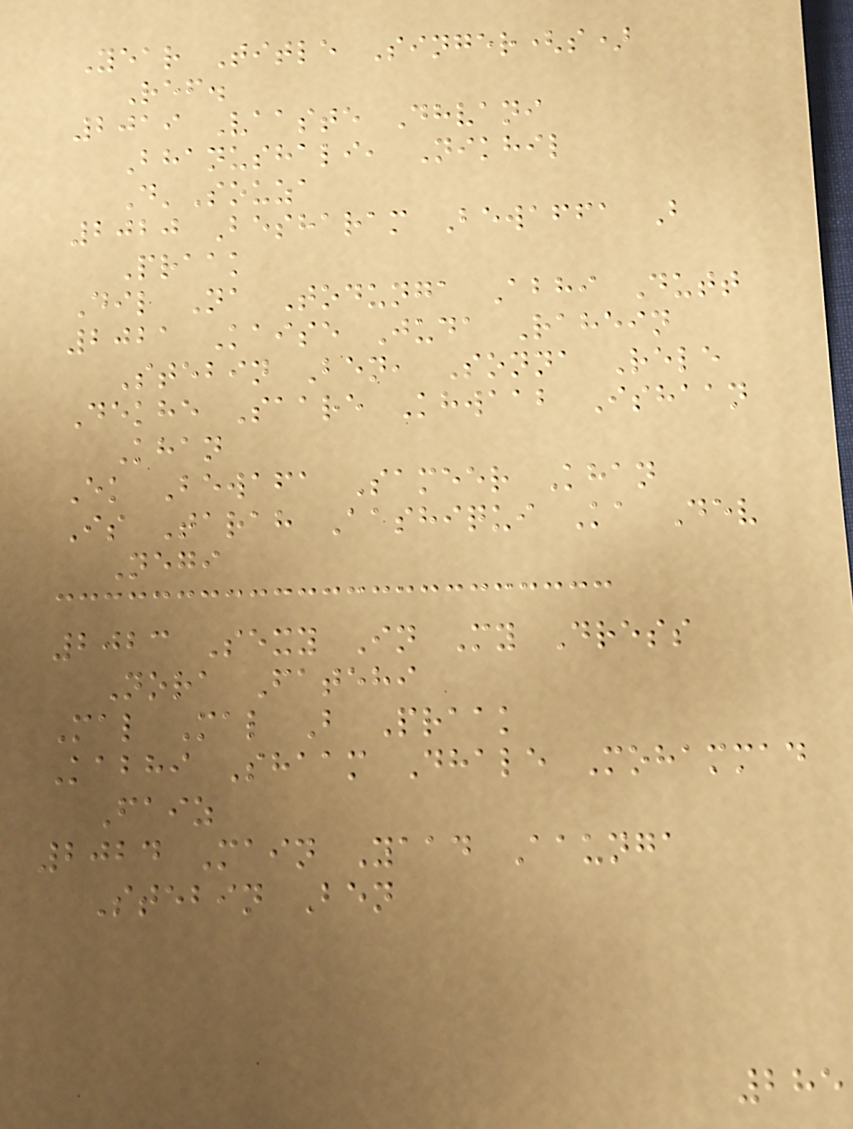Year Title Singer(s)
Ref.
2019 Vaaste Dhvani
Bhanushali, Nikhil
D'Souza
2020 Besharam Bewaffa B
Praak
Dil Na Todunga Abhi Dutt
2021 Kaise Juda Rahein
Stebin Ben, Sonna Rele
Dekhe Saare Khwaab Ishaan
Khan
Ek Bewafa Sameer Khan
Is Tarah Aashiqui Ka Dev
Negi
2023 Sexy In My Dress
Nora Fatehi
Mal Mal B Praak
Kabhi Shaam Dhale Mohammad
Faiz
2024 Main Yaad Aaunga
Stebin Ben
285
